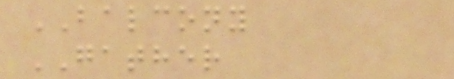BALCONY
GATHER
